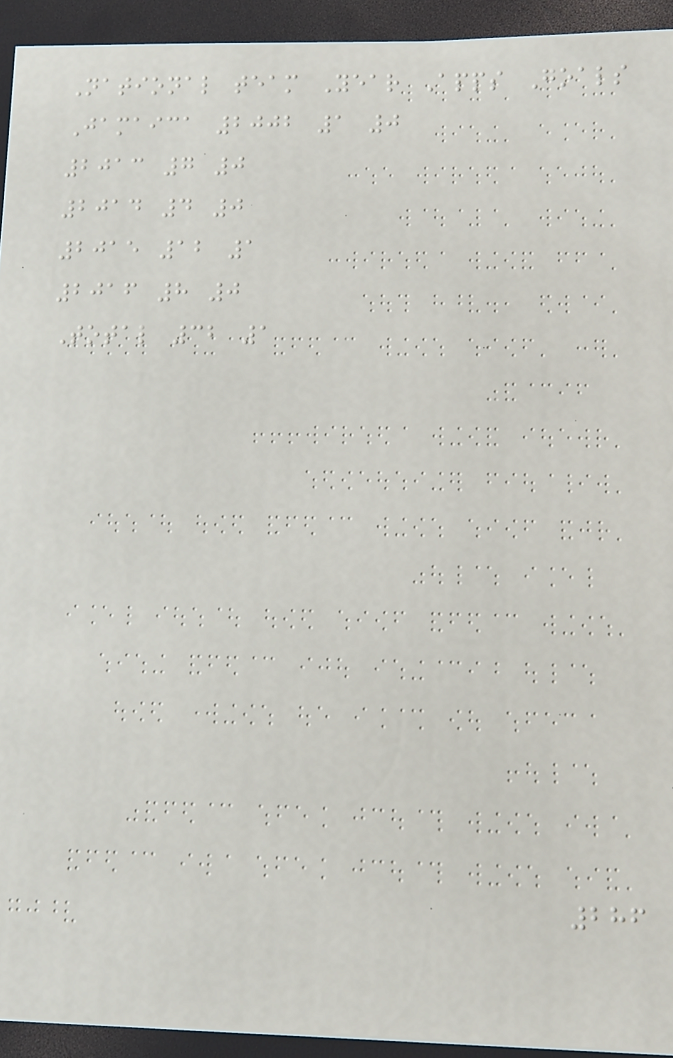National team Year Apps Goals
Jamaica 2002 1 0
2013 7 0
2014 4 0
2015 12 1
2016 8 0
Total 32 1
286
